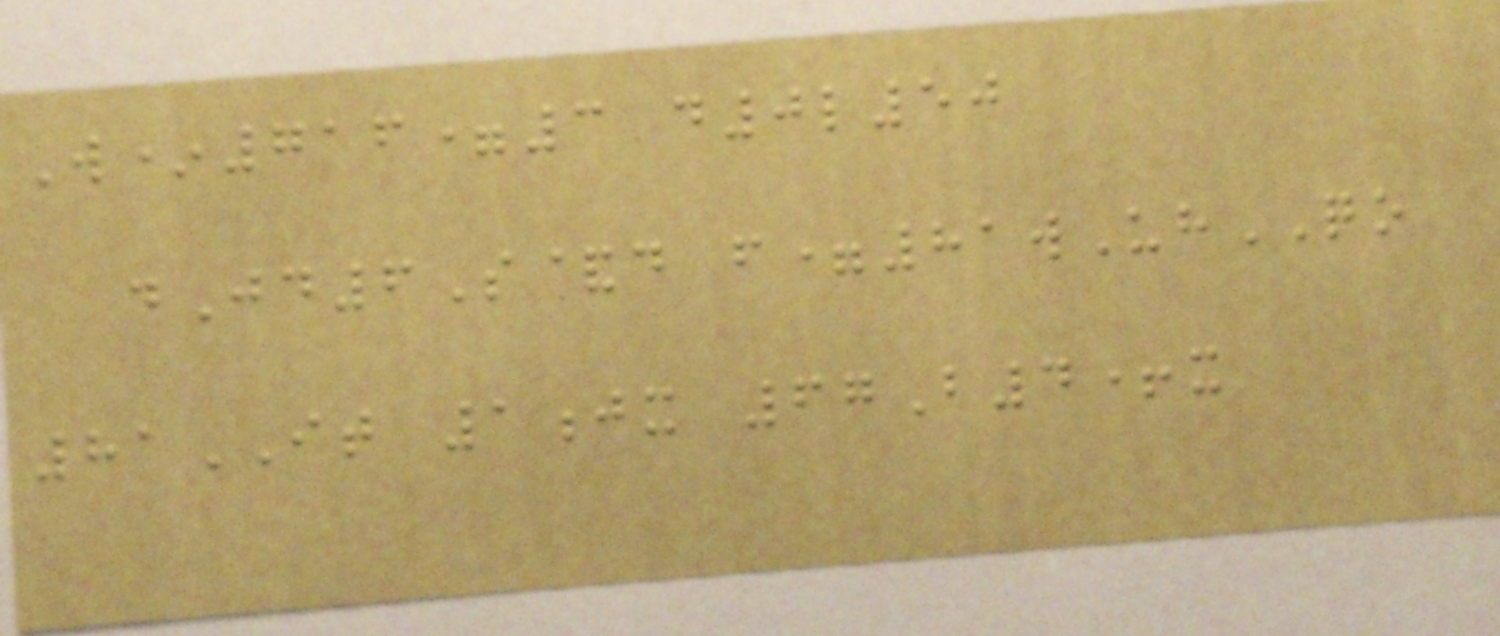W*716=3 d0l50
dJd6S&d f=81wUhQO
81IT 1jx 67B4+x
